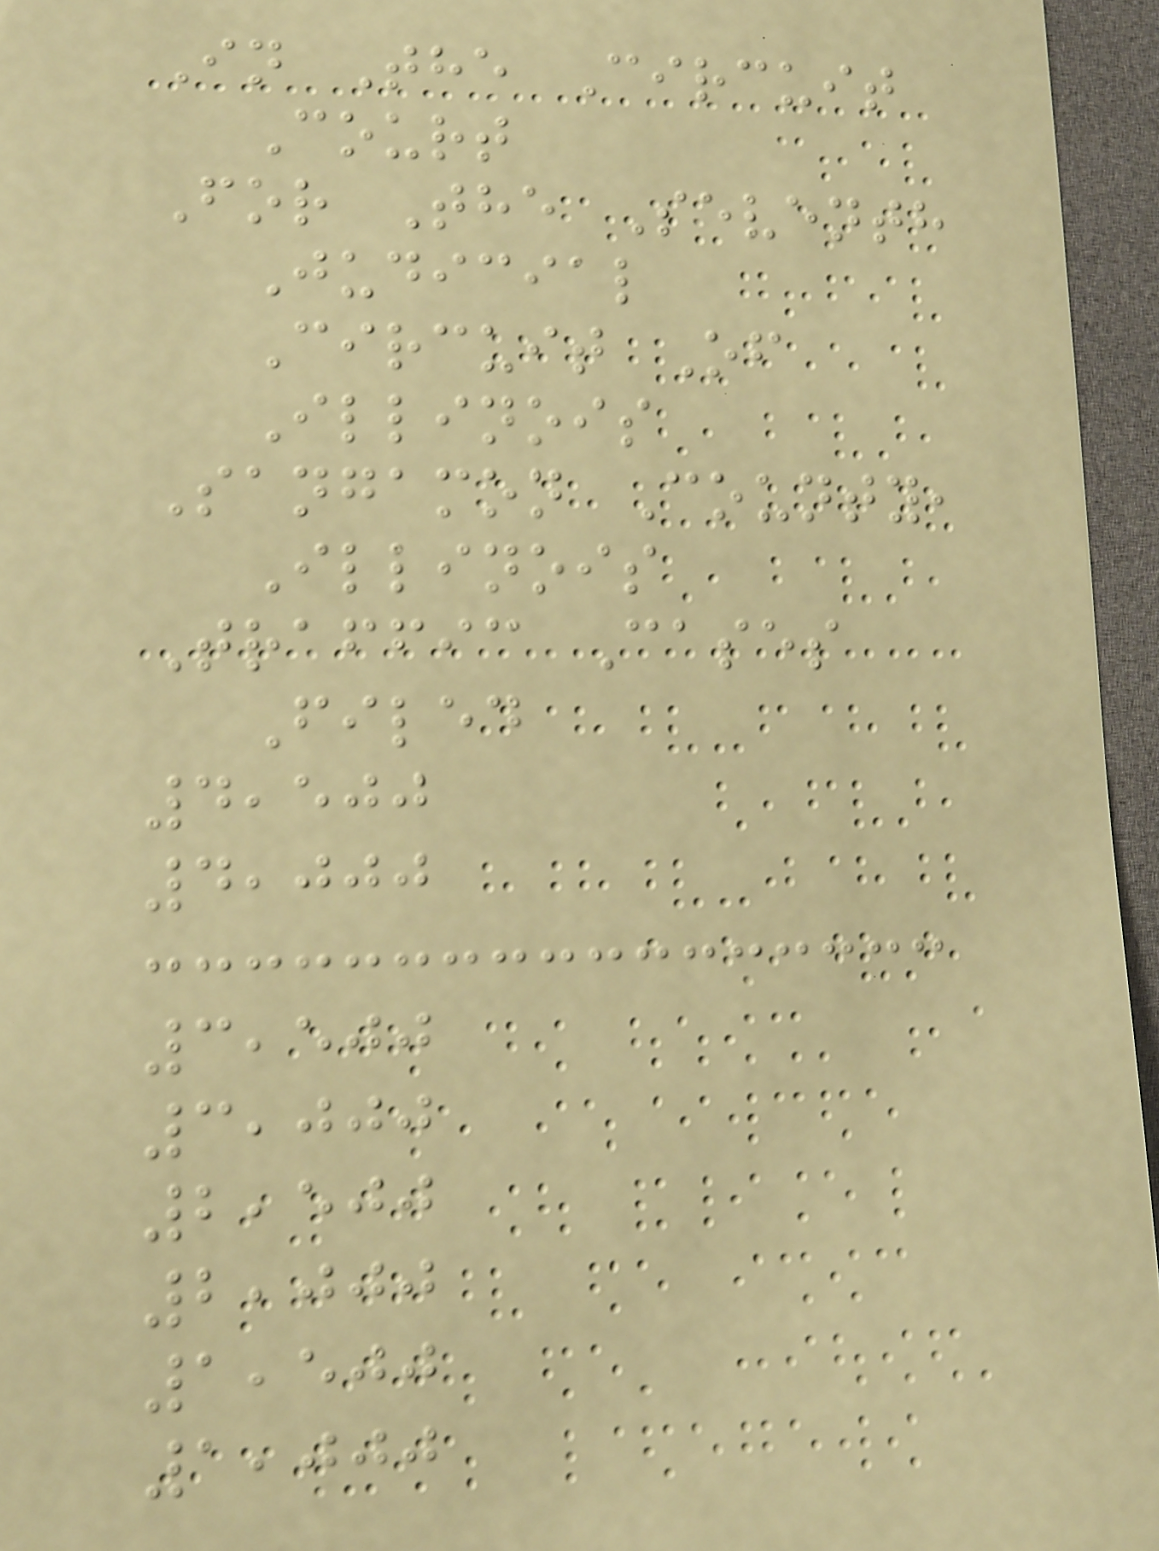In The Circuit
Court
For The Seventh
Judicial
Circuit Of
Illinois
Sangamon County,
Illinois
Traffic Cases
Filed
4,500
4,000
3,500
3,000
2,500
2,000
1,500
1,000
